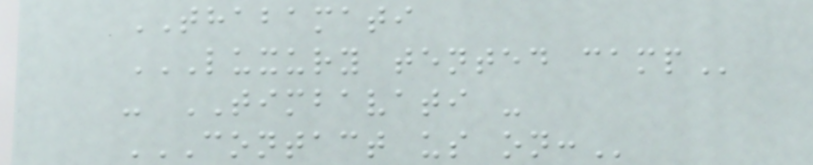THABAMATI
LUXURY TENTED CAMP
- TIMBAVATI -
CONTACT US ON:
